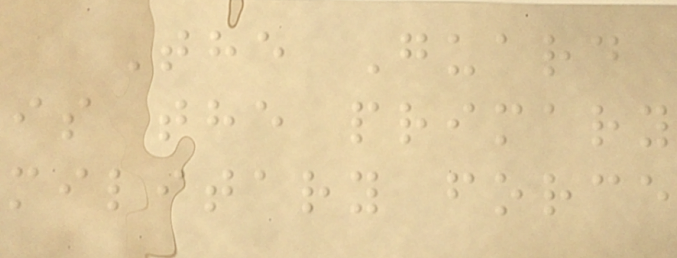The Guard
is the primary
military force
